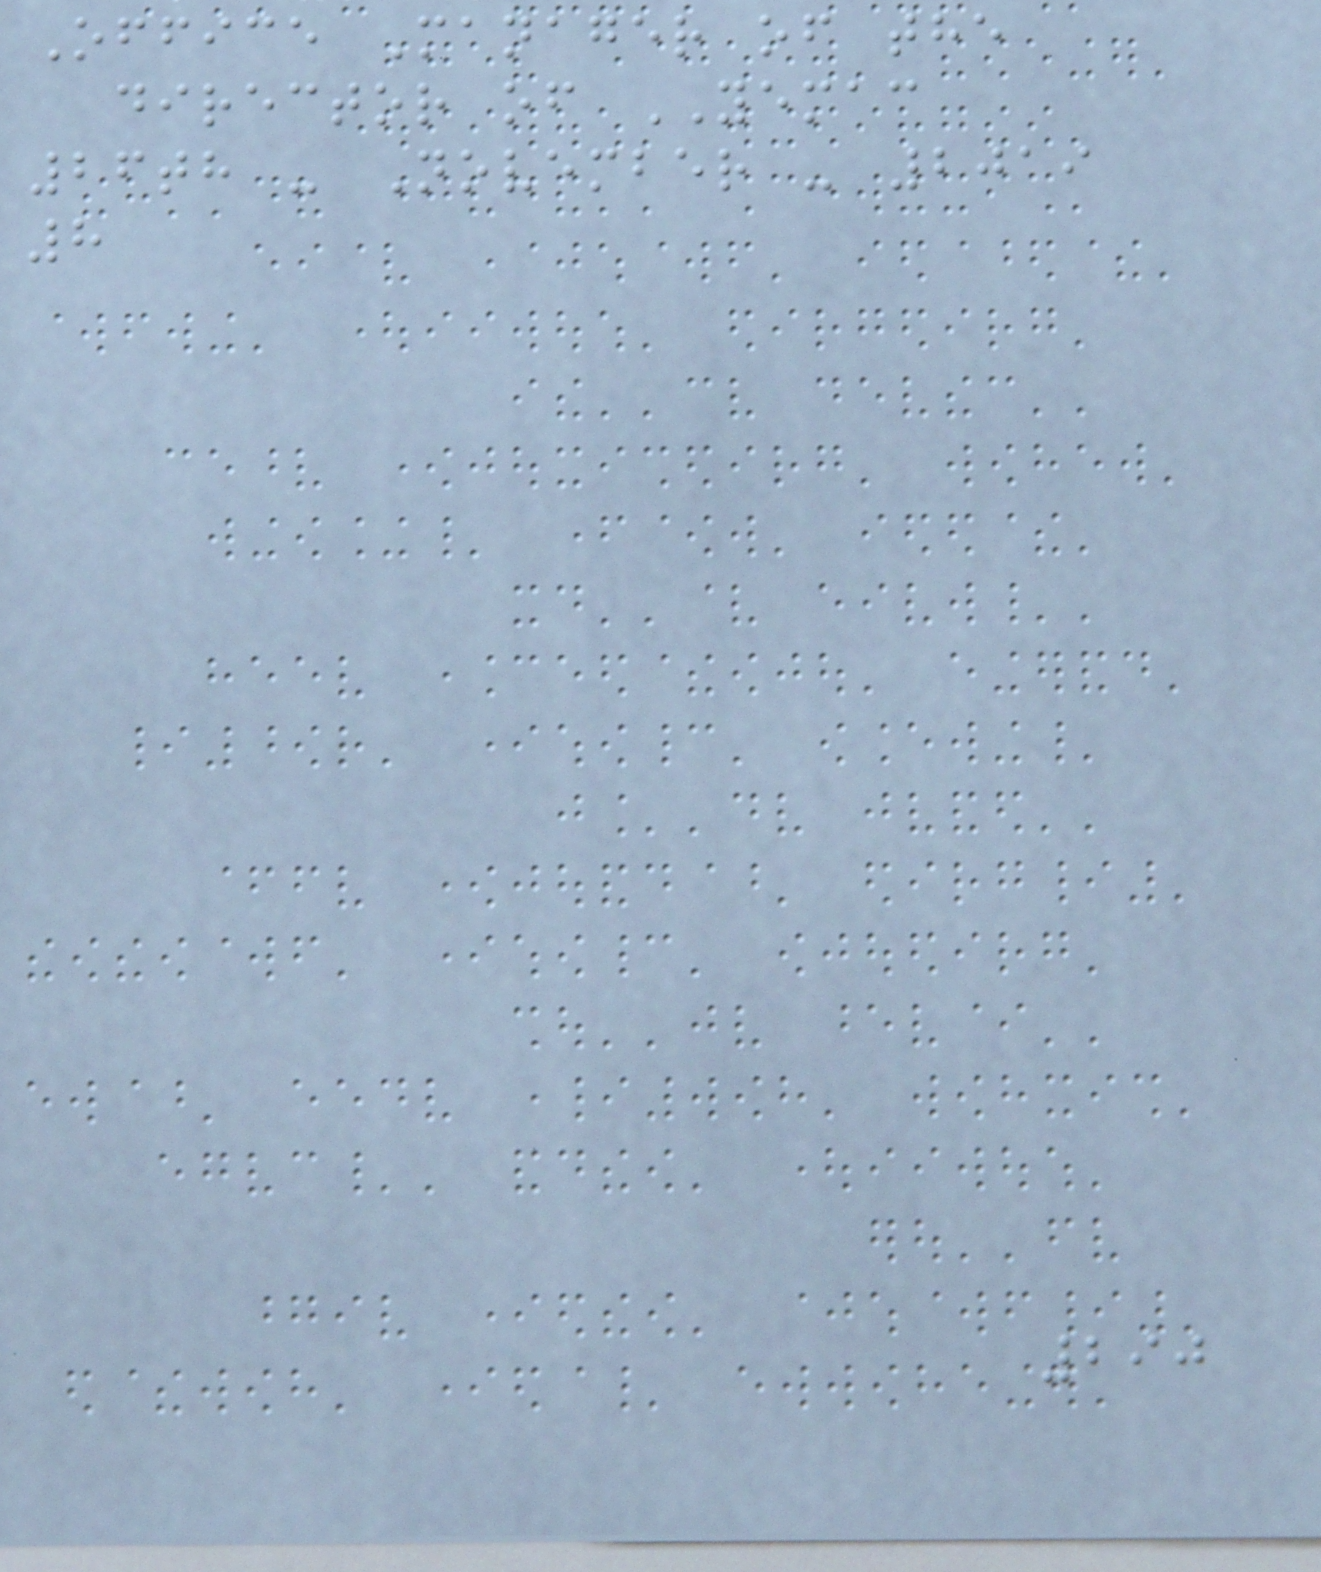Office Manager of the
director of YEMAC
26th - November - 2019
8
290
